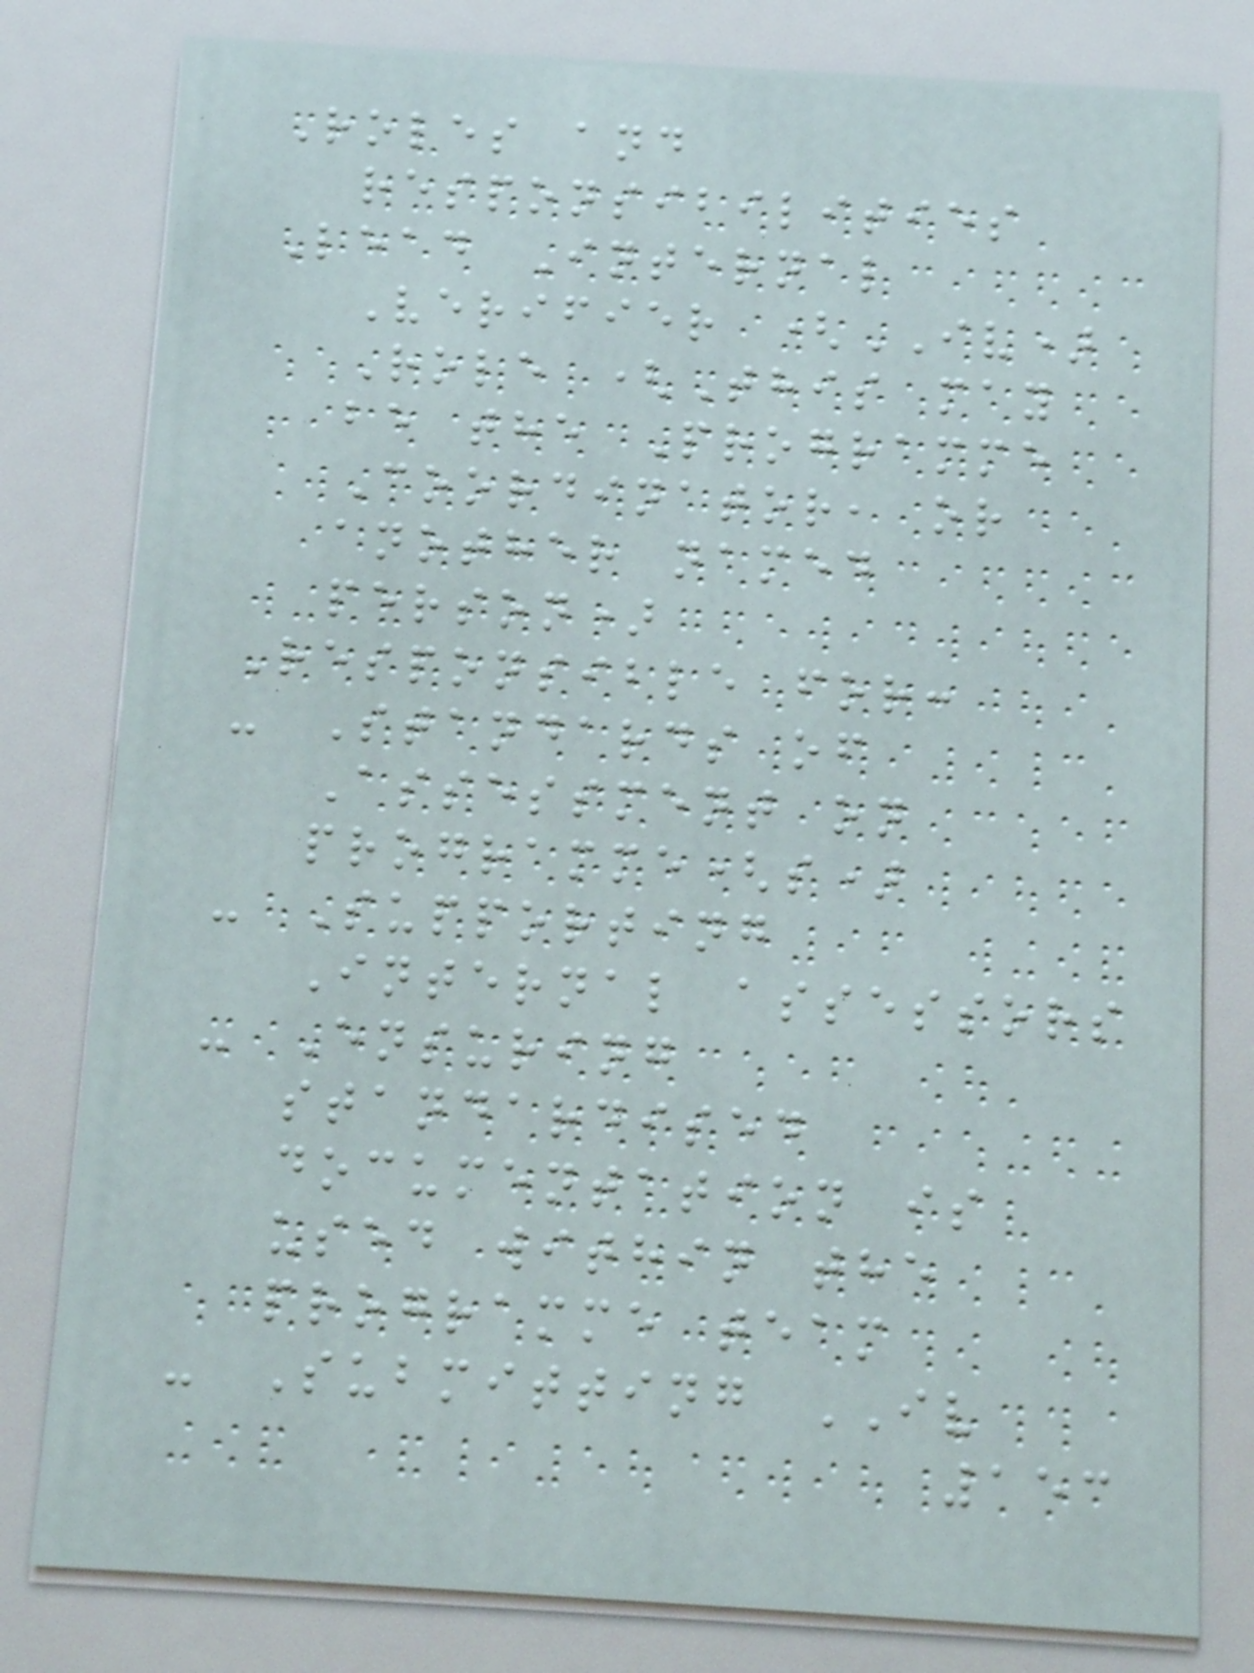Roles and
responsibilities
Lead Internal
Verifier (IV)
Role (This may
be the Programme
Coordinator, or
another named
person)
Responsible for:
- Standards of
Assessment on
programme(s)
- Supporting
Internal assessors
- Ensuring
standardised
documentation is
used within the
programme team
- Submitting IV
153
